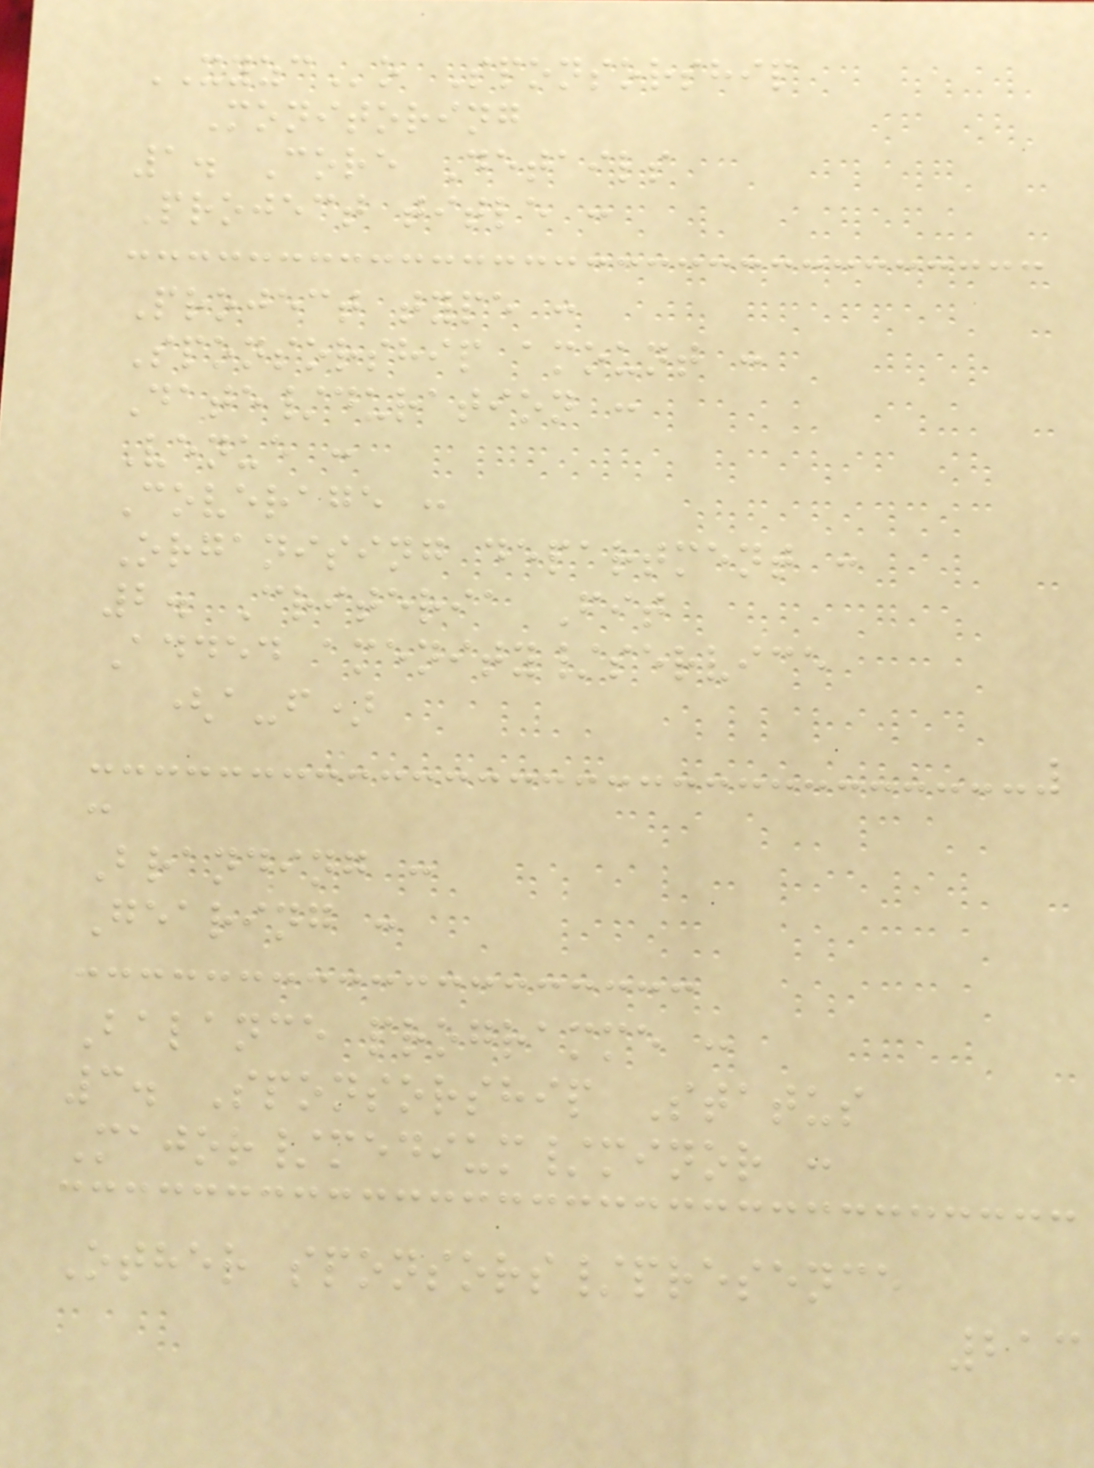XYZCo Sponsorship
Monitoring
1. Core Details
Project title :
Project type :
Sponsorship amount :
Date/duration :
Venue :
Coverage :
Organising department :
2. Criteria Fit
Added amenity/service
(a-f)
:
Branding :
Gearing :
Balance programme :
3. Sponsorship Status
Major/medium/minor :
Other sponsors/presence
213
